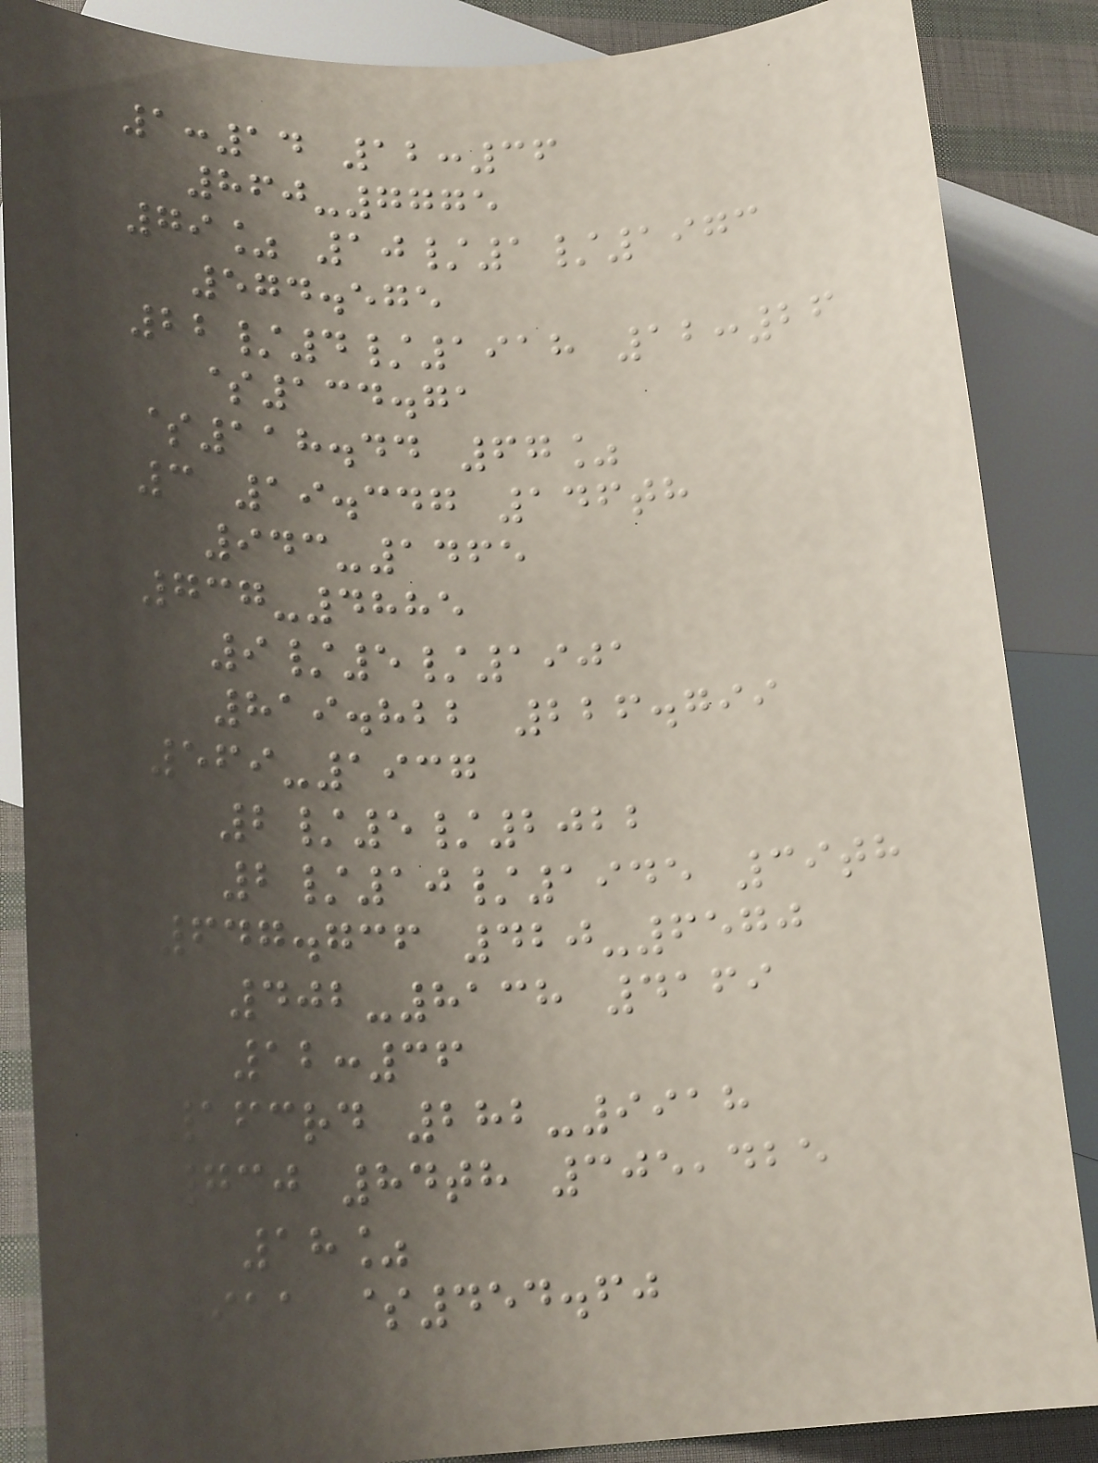1:14 12:36
860-7775
79% 10/1/1973
574.575
22/4/1918 12:26
$134.71
$118.44 67%
3 19.347 146th
943-1465
737-4885
9/5/1901
819.822 226.799
569-1937
2/5/2022
2/10/1945 39th
647.736 420-6570
402-8138 4169
12:36
163rd 282-9918
730 84th 305,425
18%
911 $454.60
